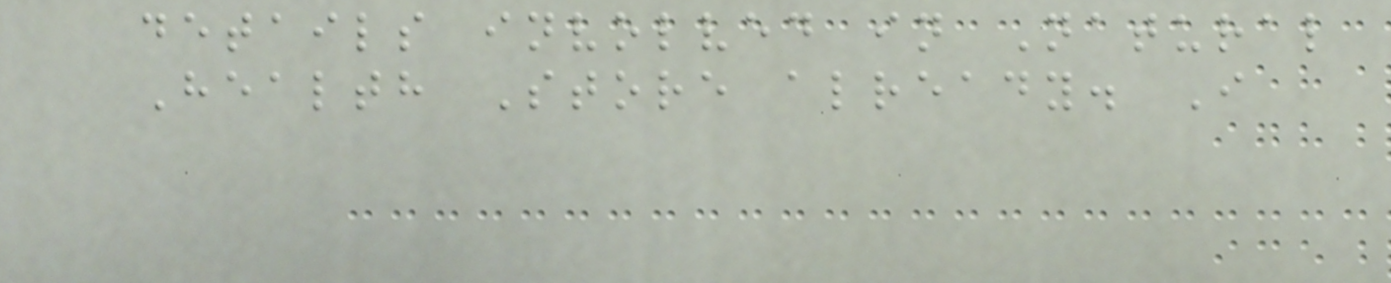details involved in Natural
Health Store already. I
